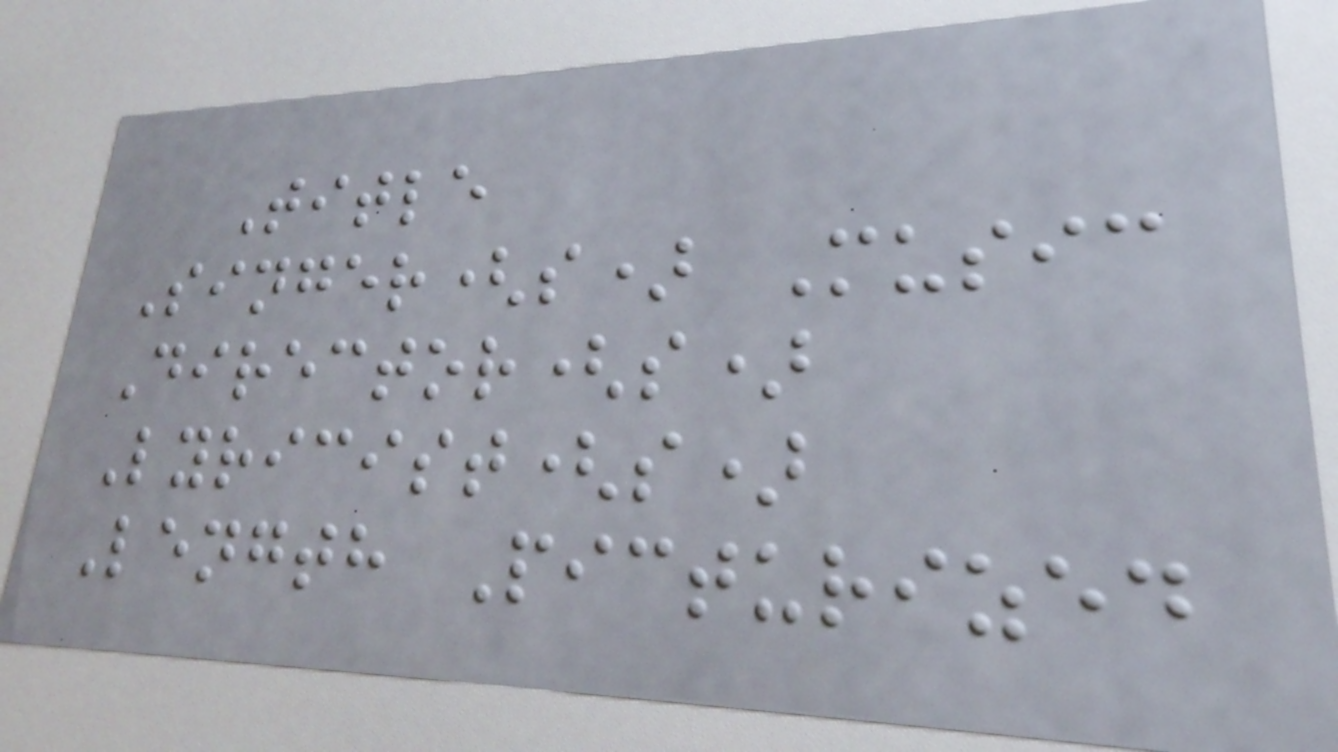Title
Singer(s) Music
Director(s)
Lyricist(s)
Length Picturized
